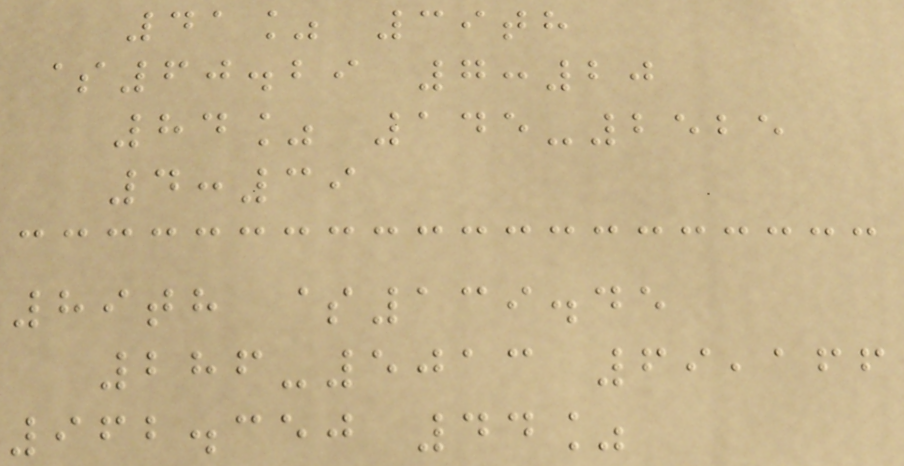41% 39th
$60.29 7:20
84% 145-2525
4:39
89th $139.45
286-5013 69,166
962.350 44%
